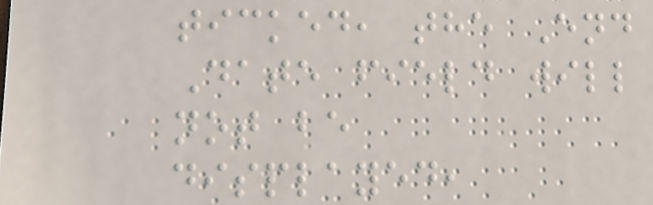ticked, the End
Date field will
not be
displayed,
